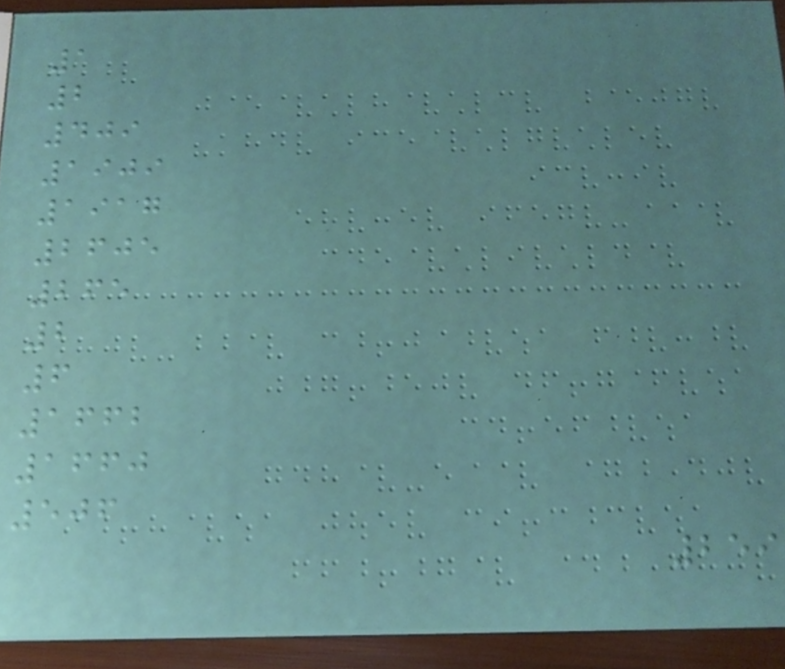1
2
409
1909
1917
2605
265
2
6
1662
1660
506
259
